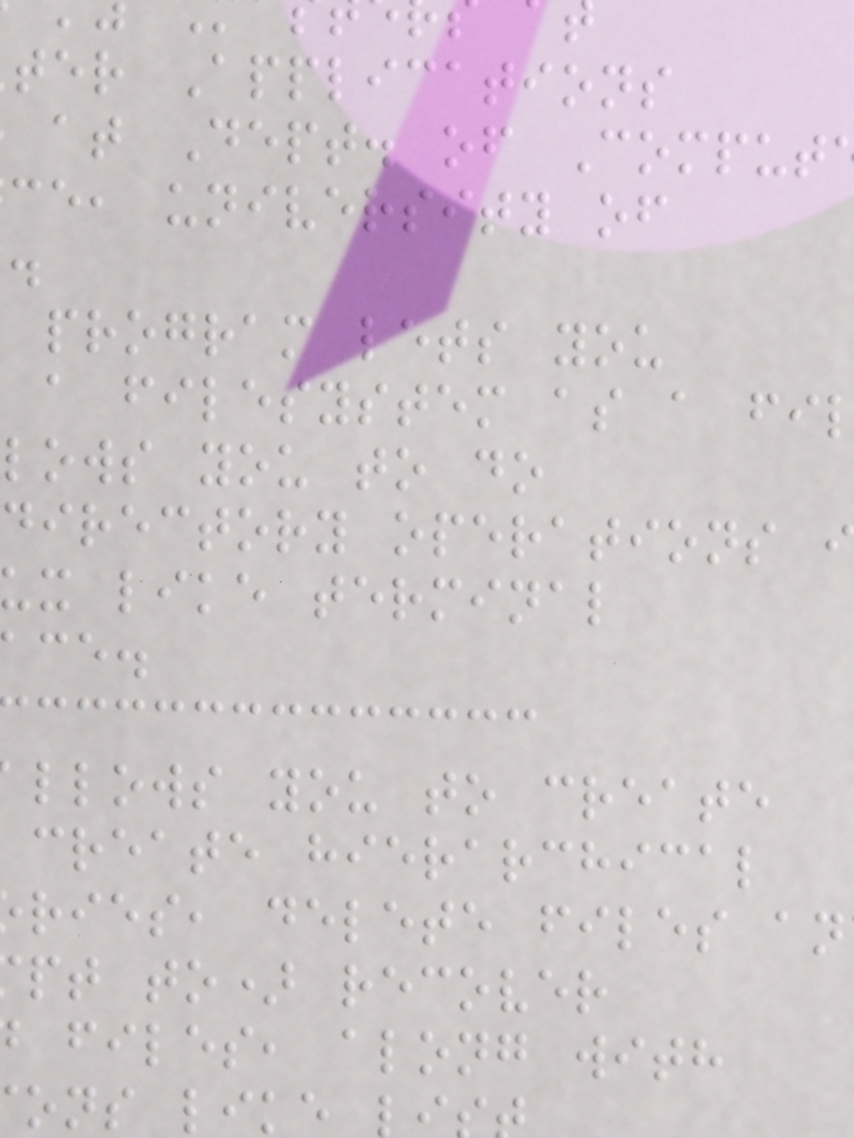ter Applications
at Dept. of Comput
ce, university of
program lets you
a filesystem as a fi
lows you to do
directory operations
ux like terminal
llows you to create
create hierarchical
ries, delete files an
pt to) recover
files, along with
ons like
